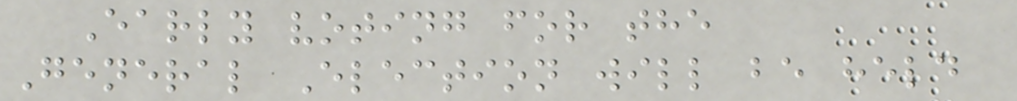Early voting for the
General Election will be held
